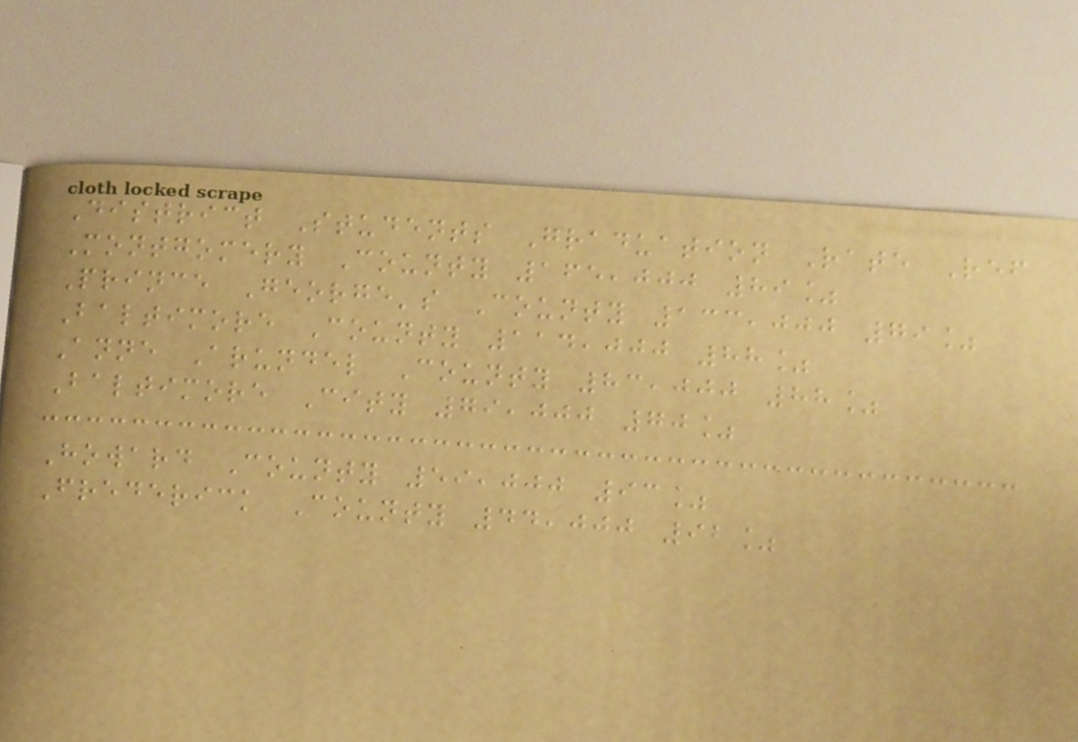District Students Graduation Rate Ref
Montgomery County 165,000 89%
Prince George's County 133,000 79%
Baltimore County 114,000 88%
Anne Arundel County 83,000 88%
Baltimore City 79,000 70%
Howard County 59,000 93%
Frederick County 44,000 92%
